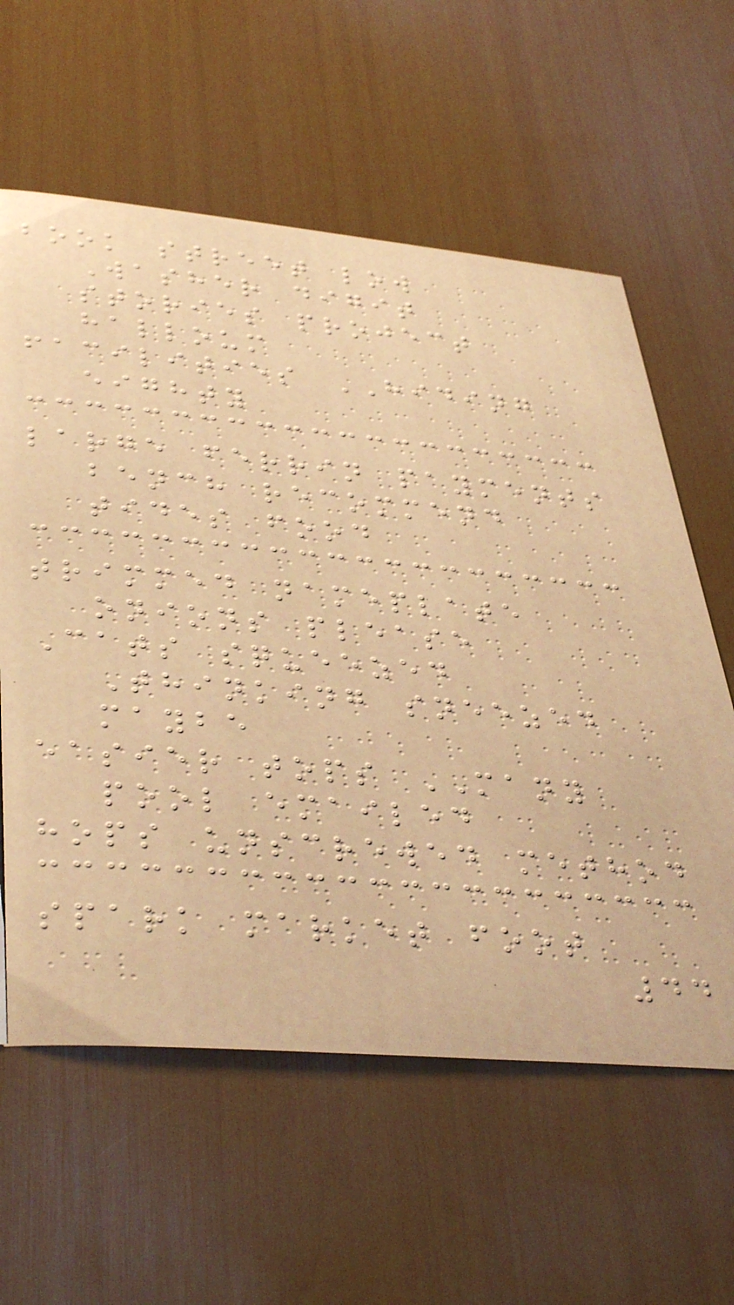book street low
Washer digit
stories project
halloum
facilities HIDING
eighty
large ferrin payments
bench recommend
tides food
trimmed nameplate
onions please
Cats squeezed
Thinking sneezed
maybe
easier tops MANY
pool emailed
hops unscrewed method
spark market foot
44
